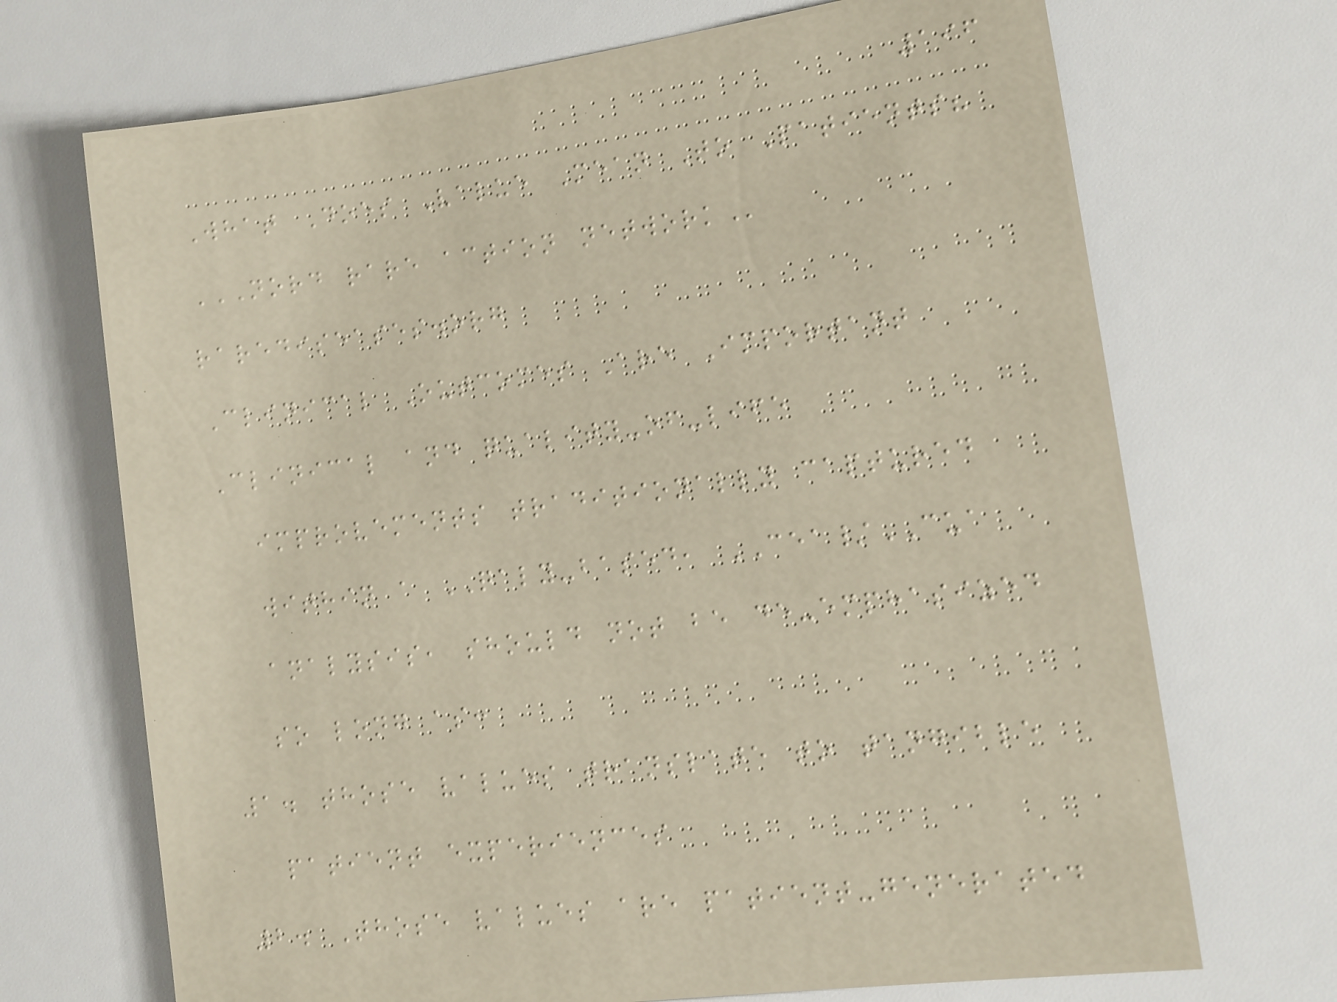196
What Does Value Mean To Patients?
NORD RARE ACTION NETWORK
rarediseases.org
Clinical Outcomes Are Important
Clinical and quality-of-life
improvements traditionally captured
within a QALY-based, CEA/CUA
analysis, should not be de-emphasized
so long as:
1. those values translate to tangible
patient experiences
2. Those values are patient-generated
